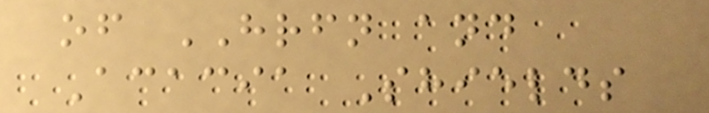of HRFN and
Acacia Shields
